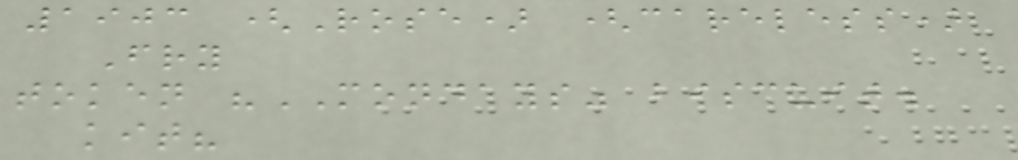1903 (Rose) (careless)
Fry
token "MONDAYS" biscuit.
kit?
